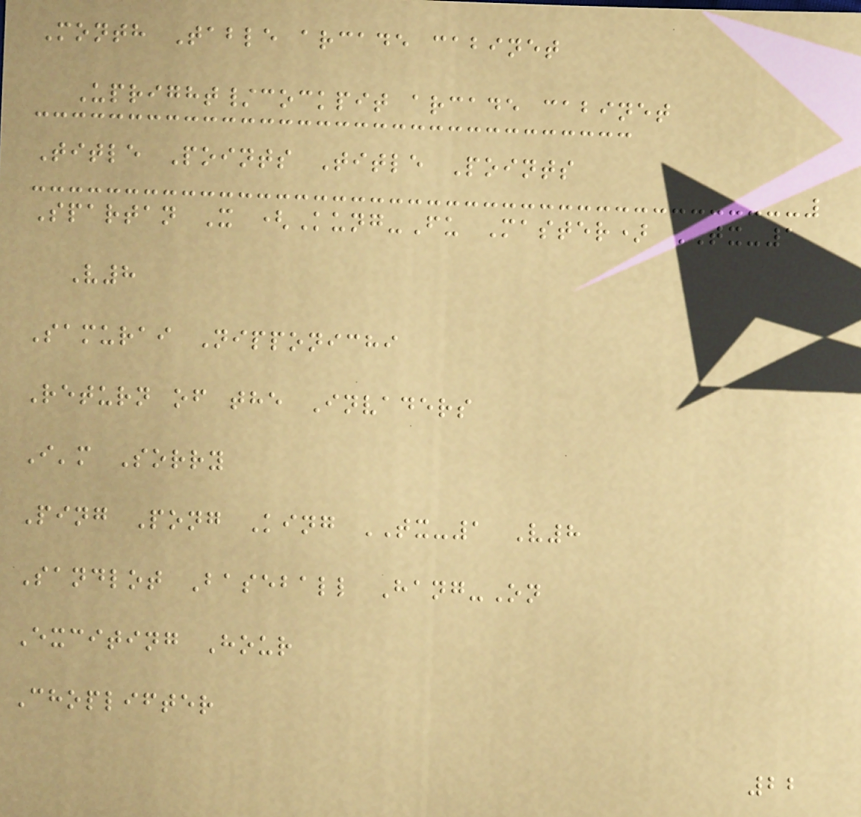Month Table arcade cabinet
Upright/cockpit arcade cabinet
Title Points Title Points
Spartan X (Kung-Fu Master) TX-1
V8
Samurai Nipponichi
Return of the Invaders
I'm Sorry
Ping Pong King TX-1 V8
Sandlot Baseball Hang-On
Exciting Hour
Choplifter
22
